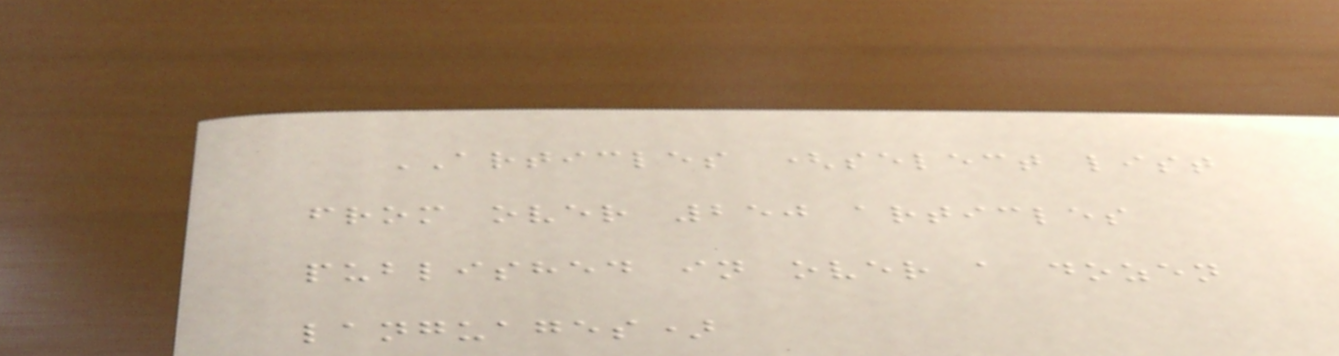ARTICLES (select list
from over 250 articles
published in over a dozen
languages)
